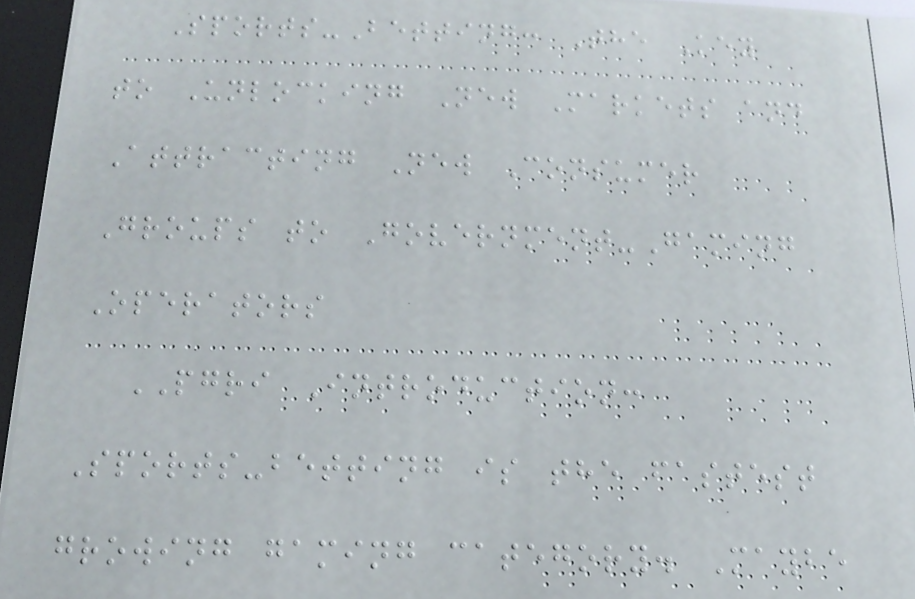Sports-Betting: The Key
to Unlocking New Markets and
Attracting New Consumer
Groups to Government-Gaming
Operators
PGRI Introduction:
Sports-betting is the fastest
growing gaming category. Maybe
